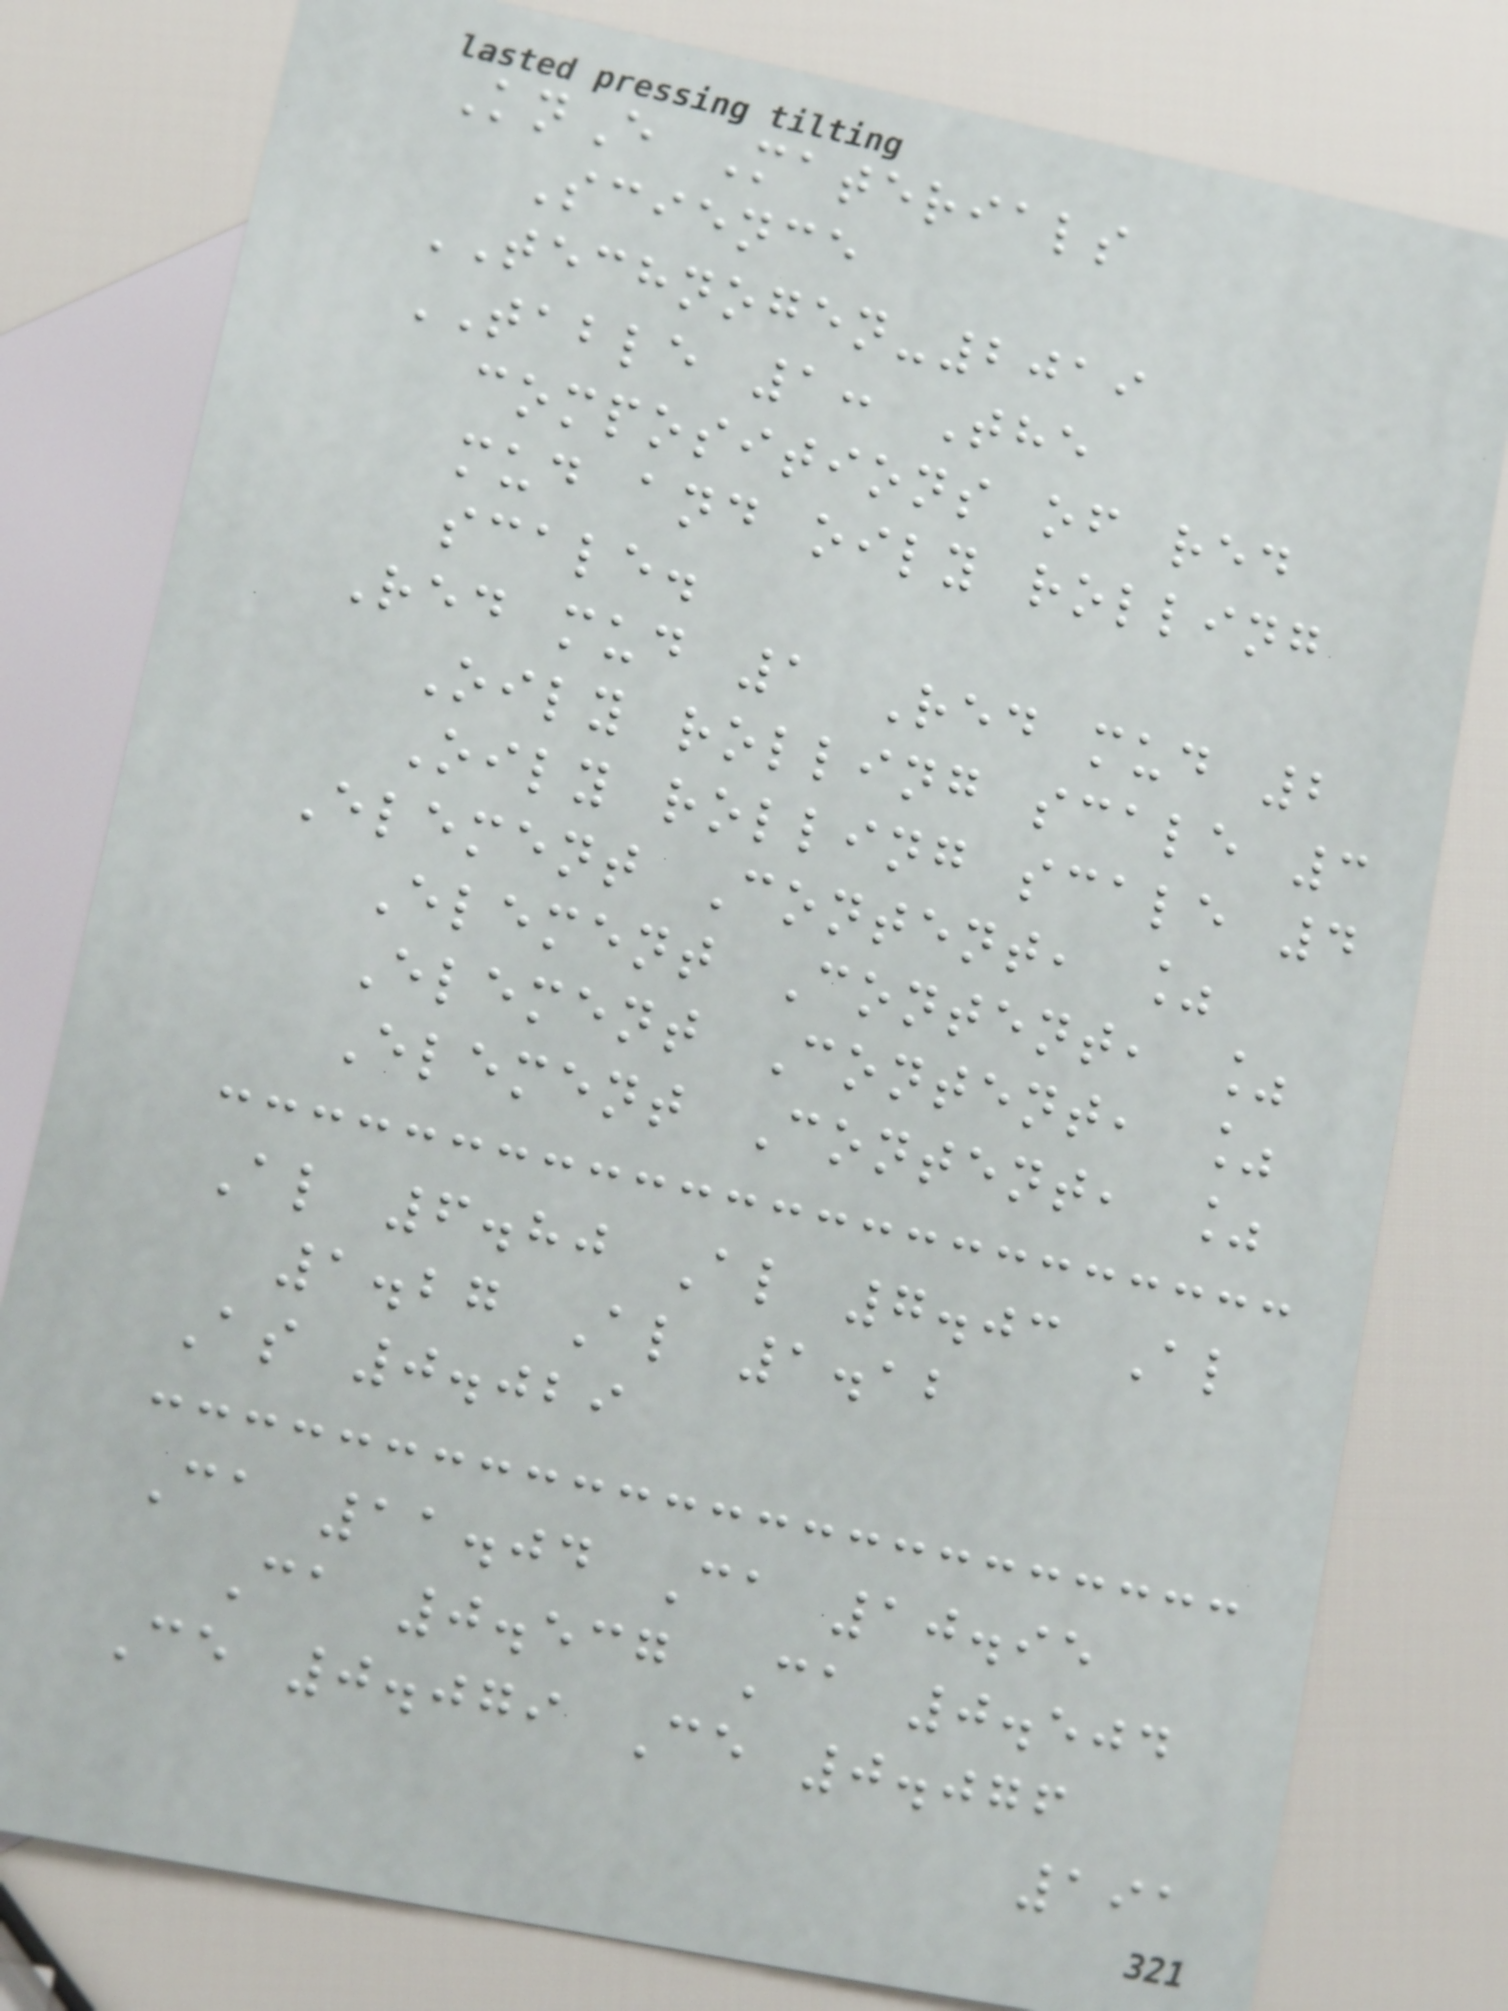KnE Materials
Science
TECHNOGEN-2019
TABLE 1: The
compositions of red
mud and oily rolling
scale.
Red mud 1 Red mud 2
Oily rolling scale 3
Oily rolling scale 4
Element Content, %
Element Content, %
Element Content, %
Element Content, %
Al 6.80 Al 7.03 Al
1.27 Al 1.12
As 0.029
Ca 11.04 Ca 10.95
Ca 0.537 Ca 0.504
Ce 0.079 Ce 0.076
191
